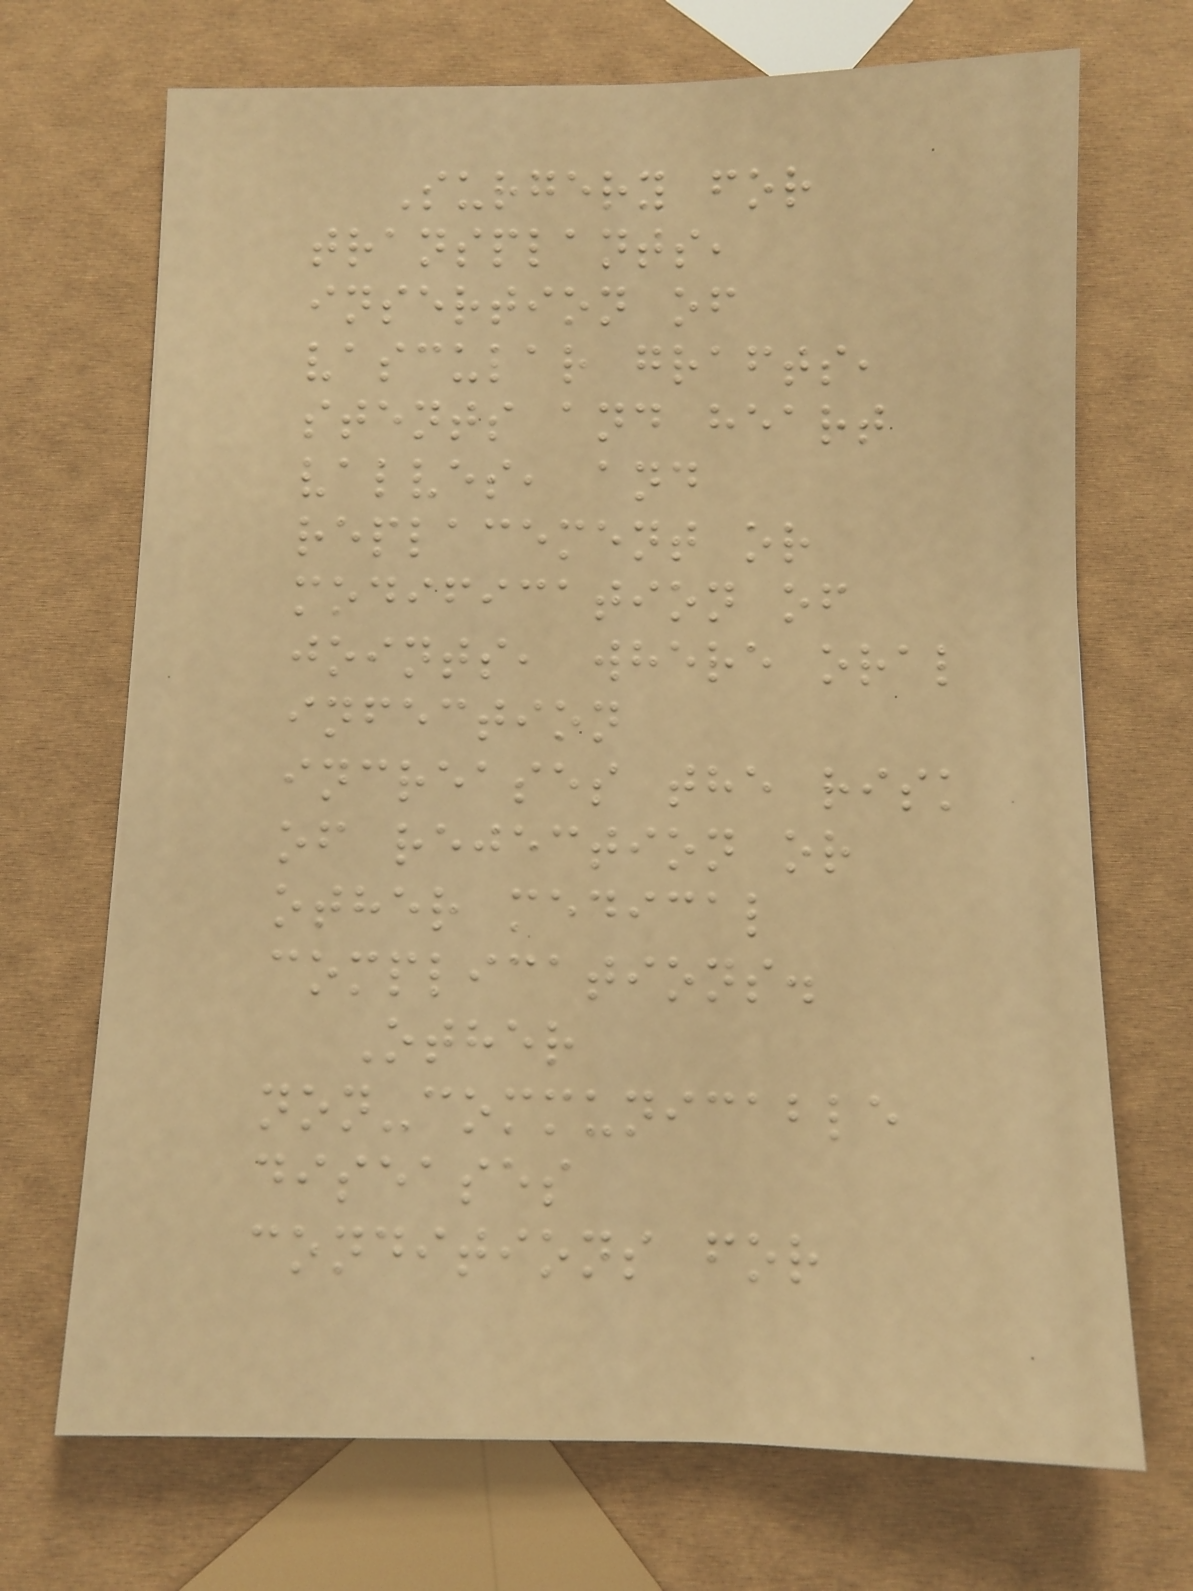Surgery for
transplants,
insertion of
vascular grafts,
stents and heart
valves, and
replacement or
modification of
joints, where oral
infection
increases the risk
of rejection or
other medical
complications.
Other
non-communicable
diseases
conditions for
